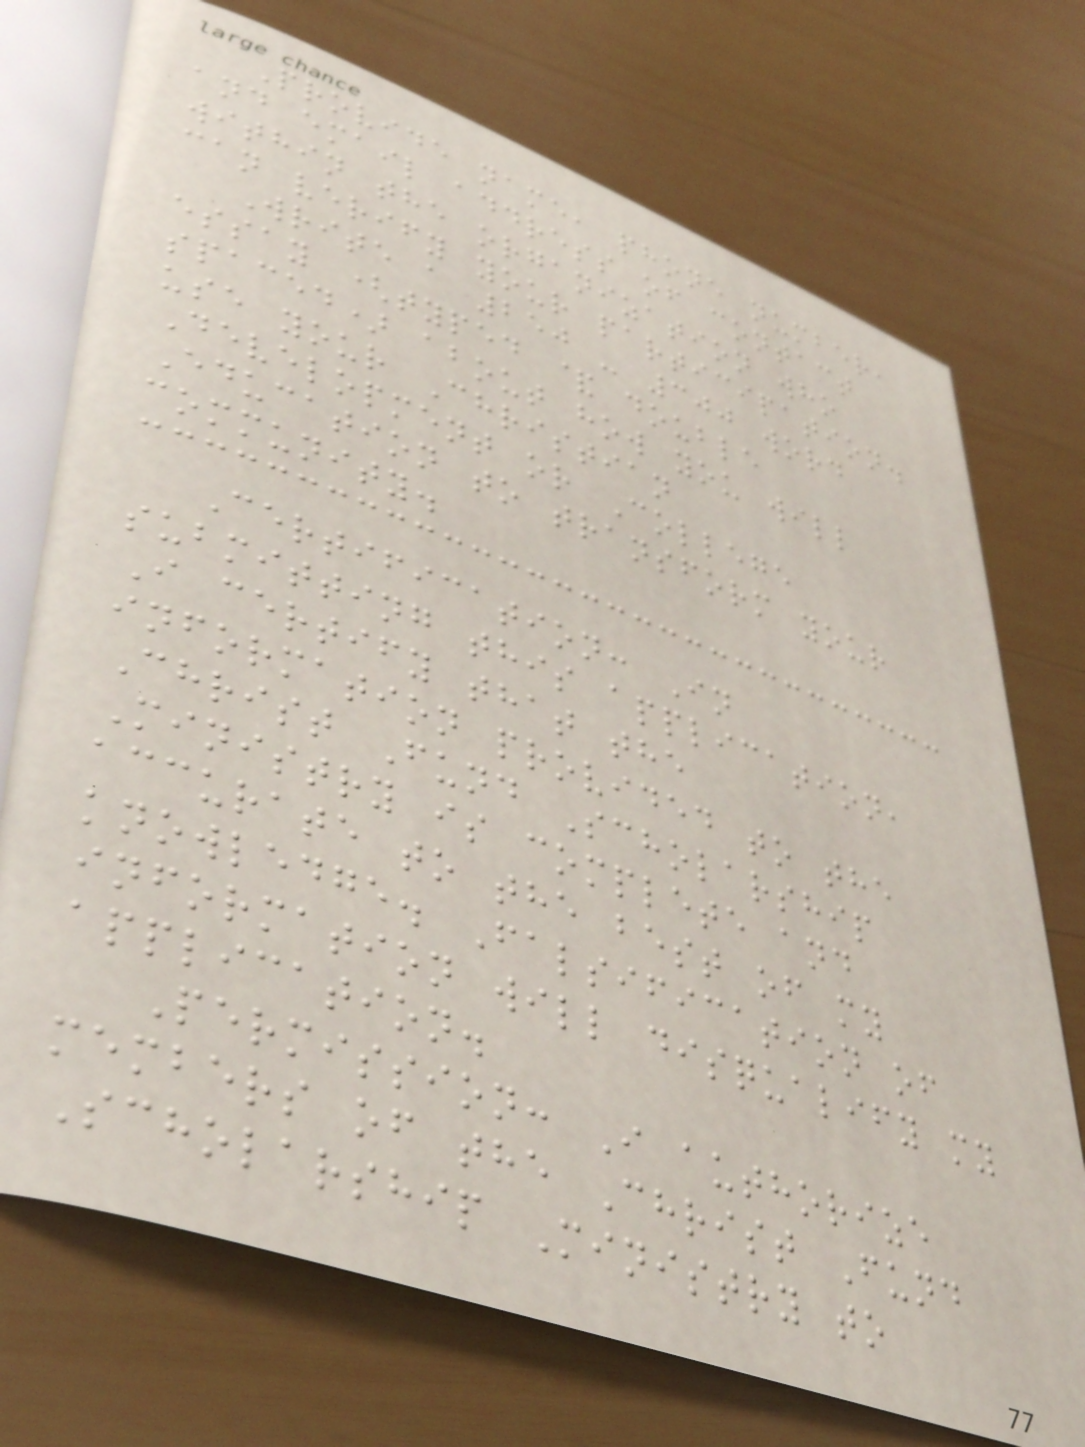Provide name, phone number,
and email address of contact
within the organization who
can verify your participation.
Write a 250 - 300 word
essay (typed & double
spaced) about how you will
use your Christian
Development or College
Education to transform your
community.
Certification: In
submitting this application,
I certify that the
information provided to the
Christ Fund Scholarship
Ministry is complete and
accurate to the best of my
knowledge. Falsification of
information will disqualify my
application.
Permission: I authorize
members of the Christ Fund
Scholarship Ministry to
